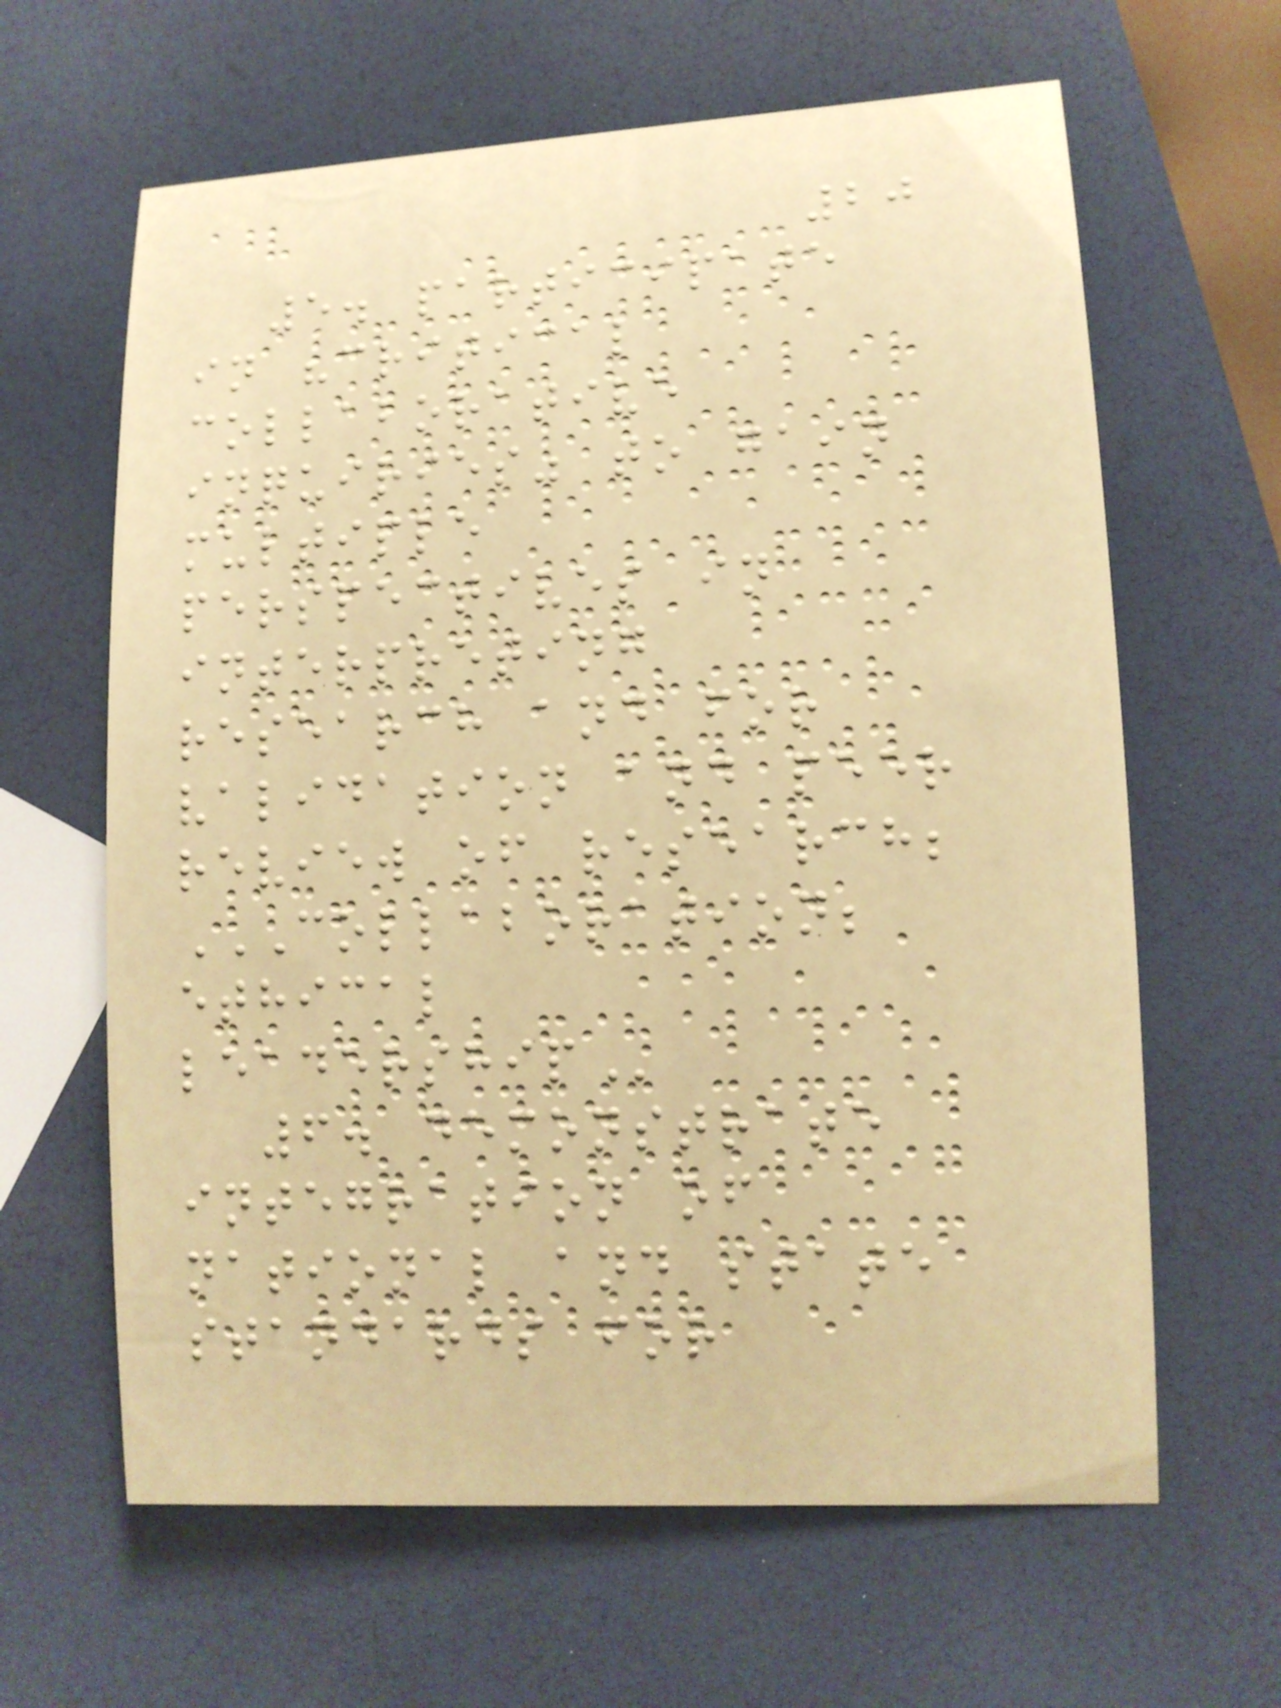20
5. participate
in "critical
collaborative
inquiries" to gain
multiple
perspectives in
interpreting
research and for
validation and peer
review of research;
COLLABORATION;
ETHICAL
LEADERSHIP
6. demonstrate
integration of
national and state
standards for
